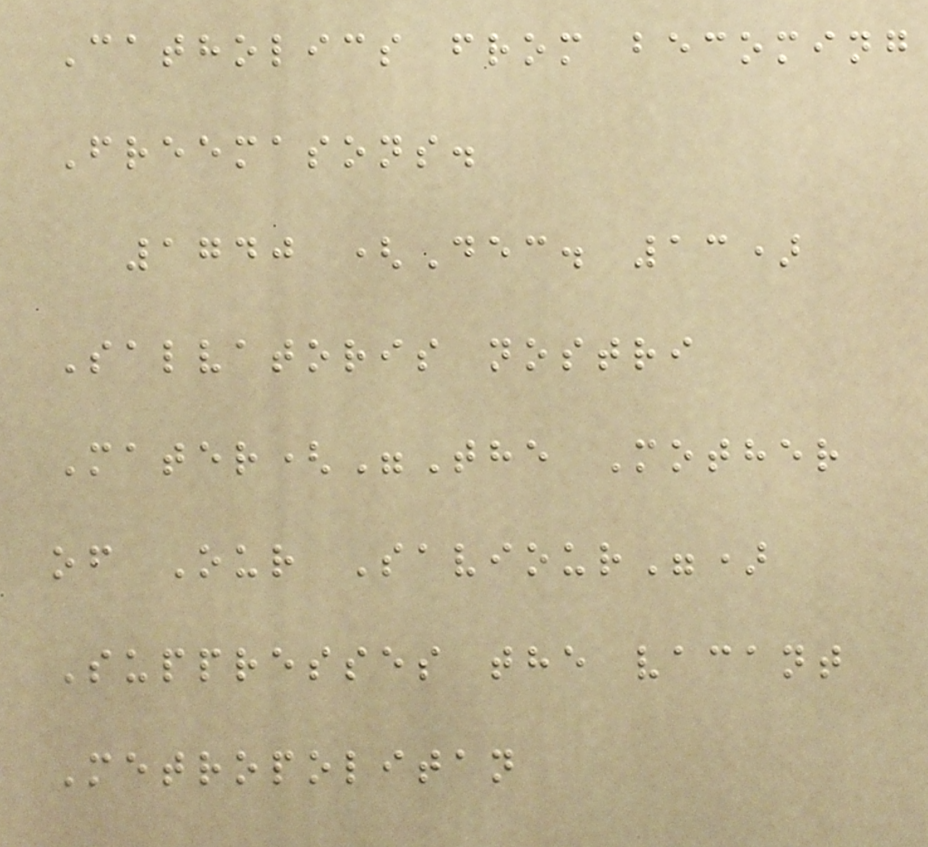Catholics from becoming
Freemasons.
1740 (Dec. 13)
Salvatoris nostri
Mater("The Mother
of Our Saviour")
Suppresses the vacant
Metropolitan
